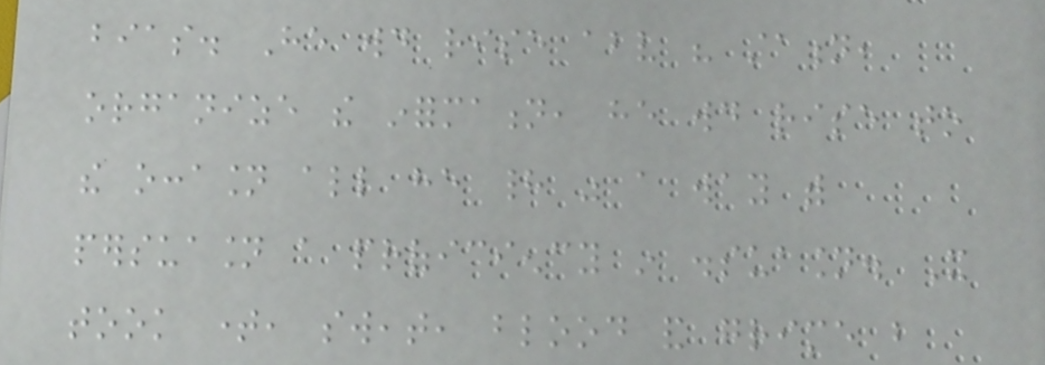bias. He would rise above his station,
organize the information, he would rise to
the occasion all he had was a way with
persuasion a proficiency in dissuasion. It
took time, sweat, blood and grime but
